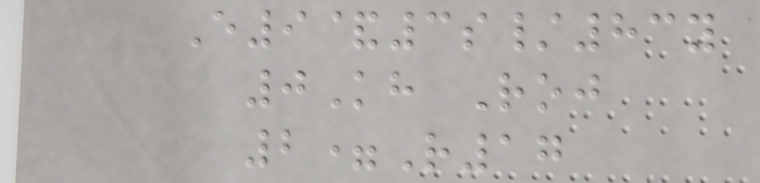E9&3s/83y
0Kh Roj
2=R17
